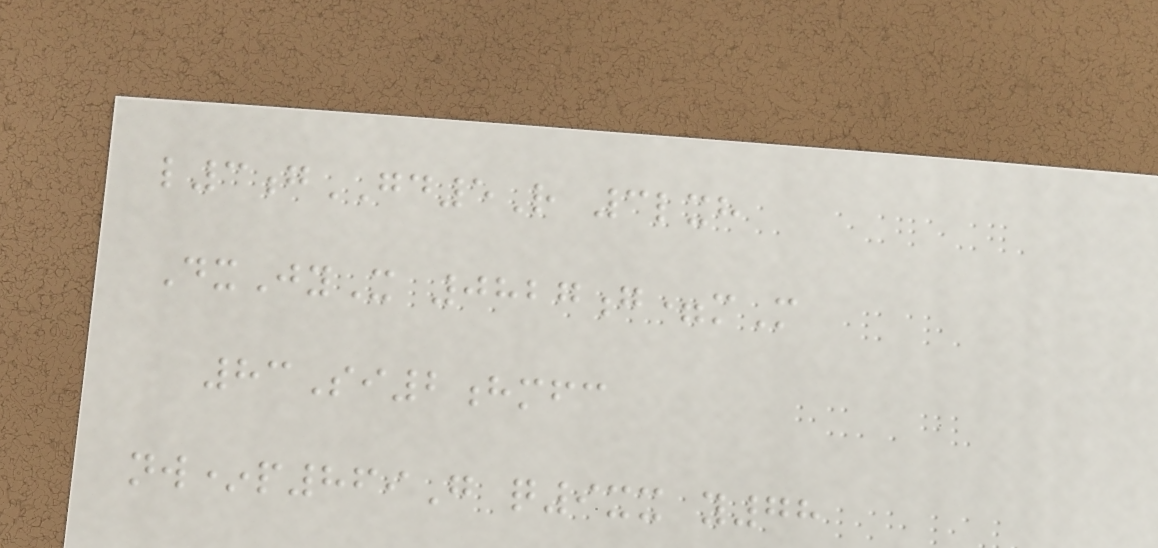l3gGD5R 3lxh
DxJyX 0827g=mM
83Si2hmfc
nw*p869G q9xx y78
